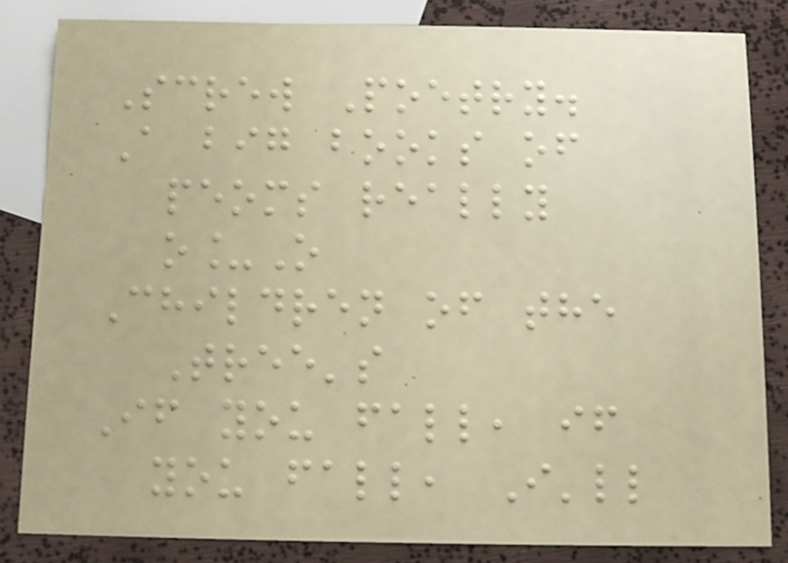Screw Poetry.
A big books of
peoms really
o_O
Children of the
Tree's
If you fall, if
you fall, I'll
